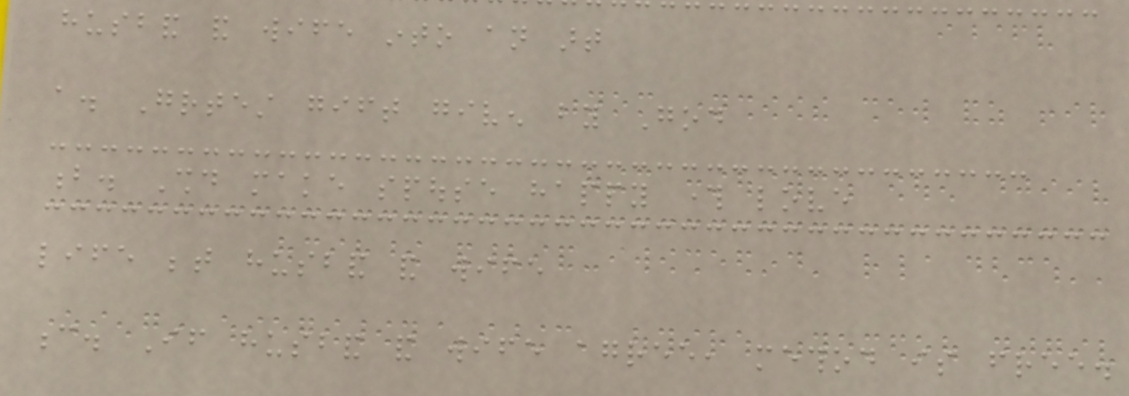husband and wife into an art
a. Greatest gift given by God
b. Should make spouse happy through love
life between husband and wife
c. If husband and wife agree, method is free.
